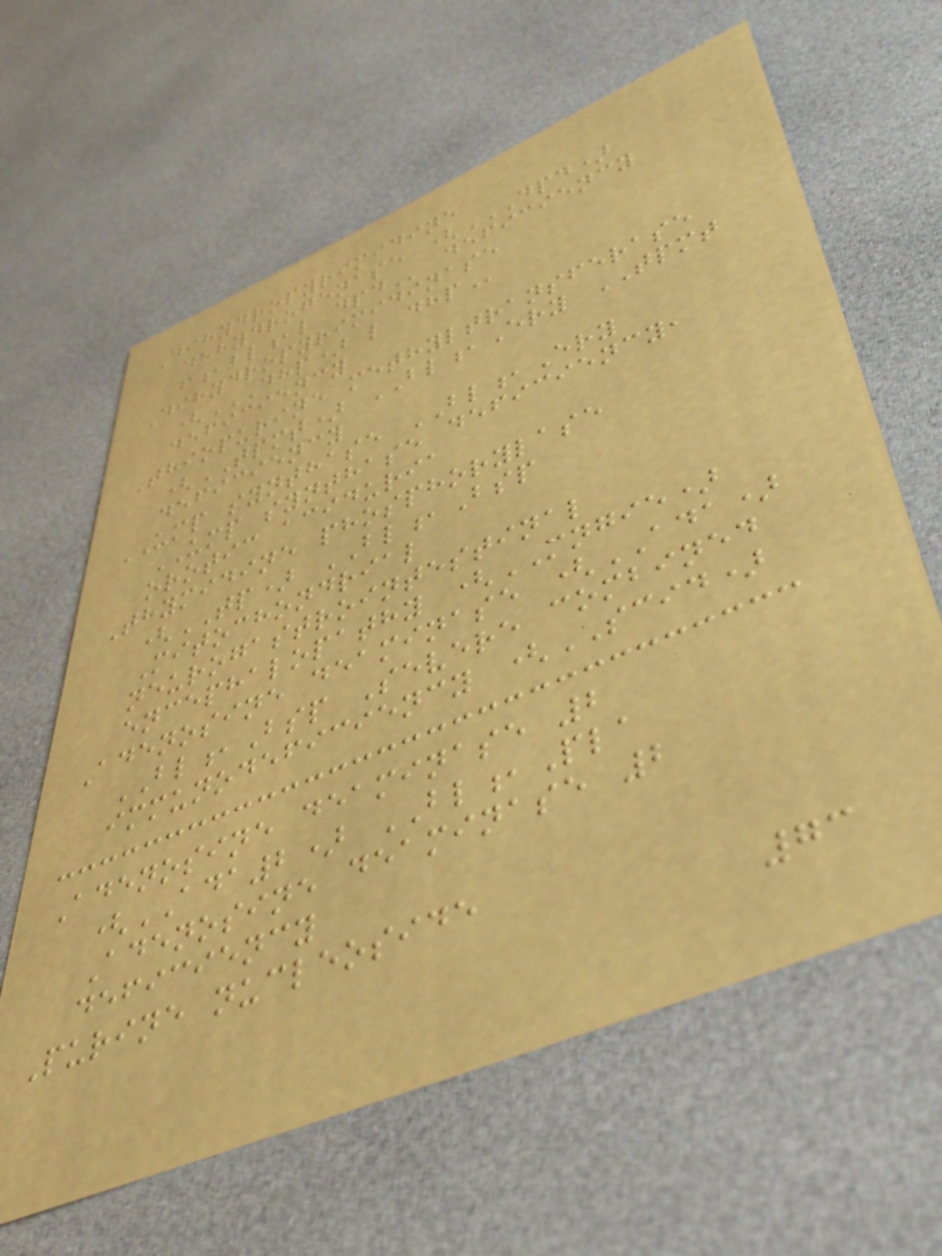Dihydropyrimidine
dehydrogenase (DPD)
F,BL,L DPD deficiency
Dihydropyrimidinase
(DHP) L DHP
deficiency
Thiopurine methyltransferase
(TPMT) BL,Ery TPMT
deficiency
UMP synthase BL,Ery
UMP synthase deficiency,
orotic aciduria
Thymidine phosphorylase
(TP) BL,Bsp
Mitochondrial
neurogastrointestinal
encephalopathy (MNGIE)
Adenosine deaminase (ADA)
BL,Bsp Severe combined
immunodeficiency (SCID)
Adenosine deaminase 2
(ADA2) BL,Pla
Adenosine deaminase 2
deficiency
Purine nucleoside
73
